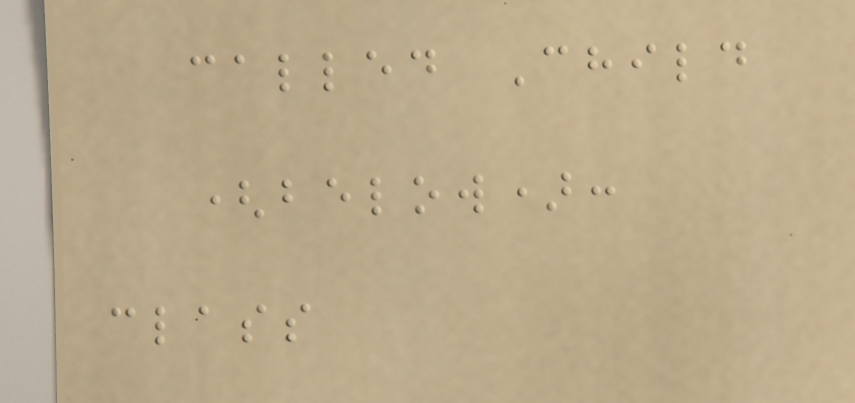called Child
(below):
class
